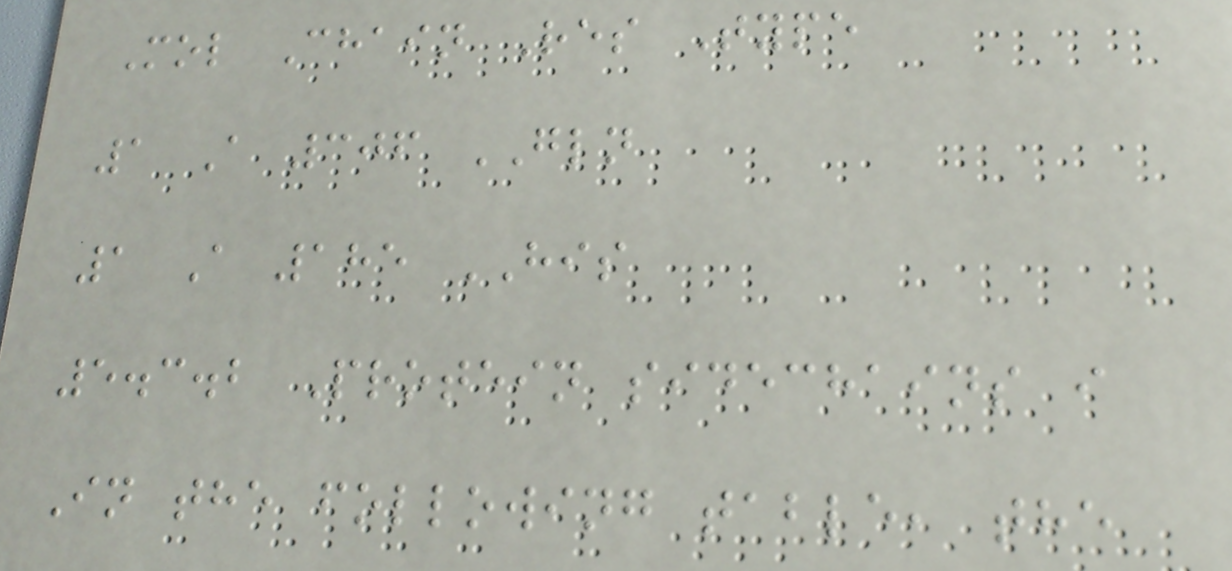Mol Chain Res Type
1 A 306 GLN
1 A 185 HIS
5.3.2 Protein sidechains i
In the following table, the
